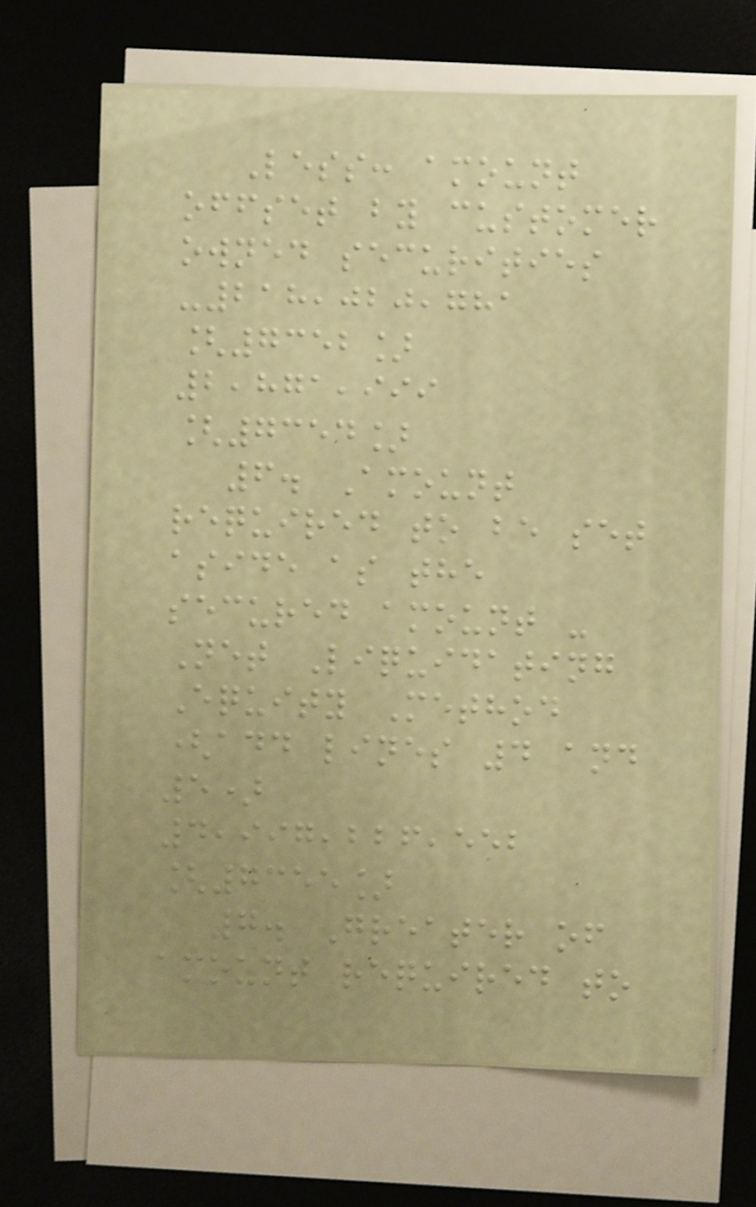Less: amount
offset by customer
owned securities
-218,020,781
[7352]
2,871,999
[7354]
6. Amount
required to be set
aside as the
secured amount -
Net Liquidating
Equity Method
(add lines 4 and
5)
4,997,226,552
[7355]
7. Greater of
amount required to
